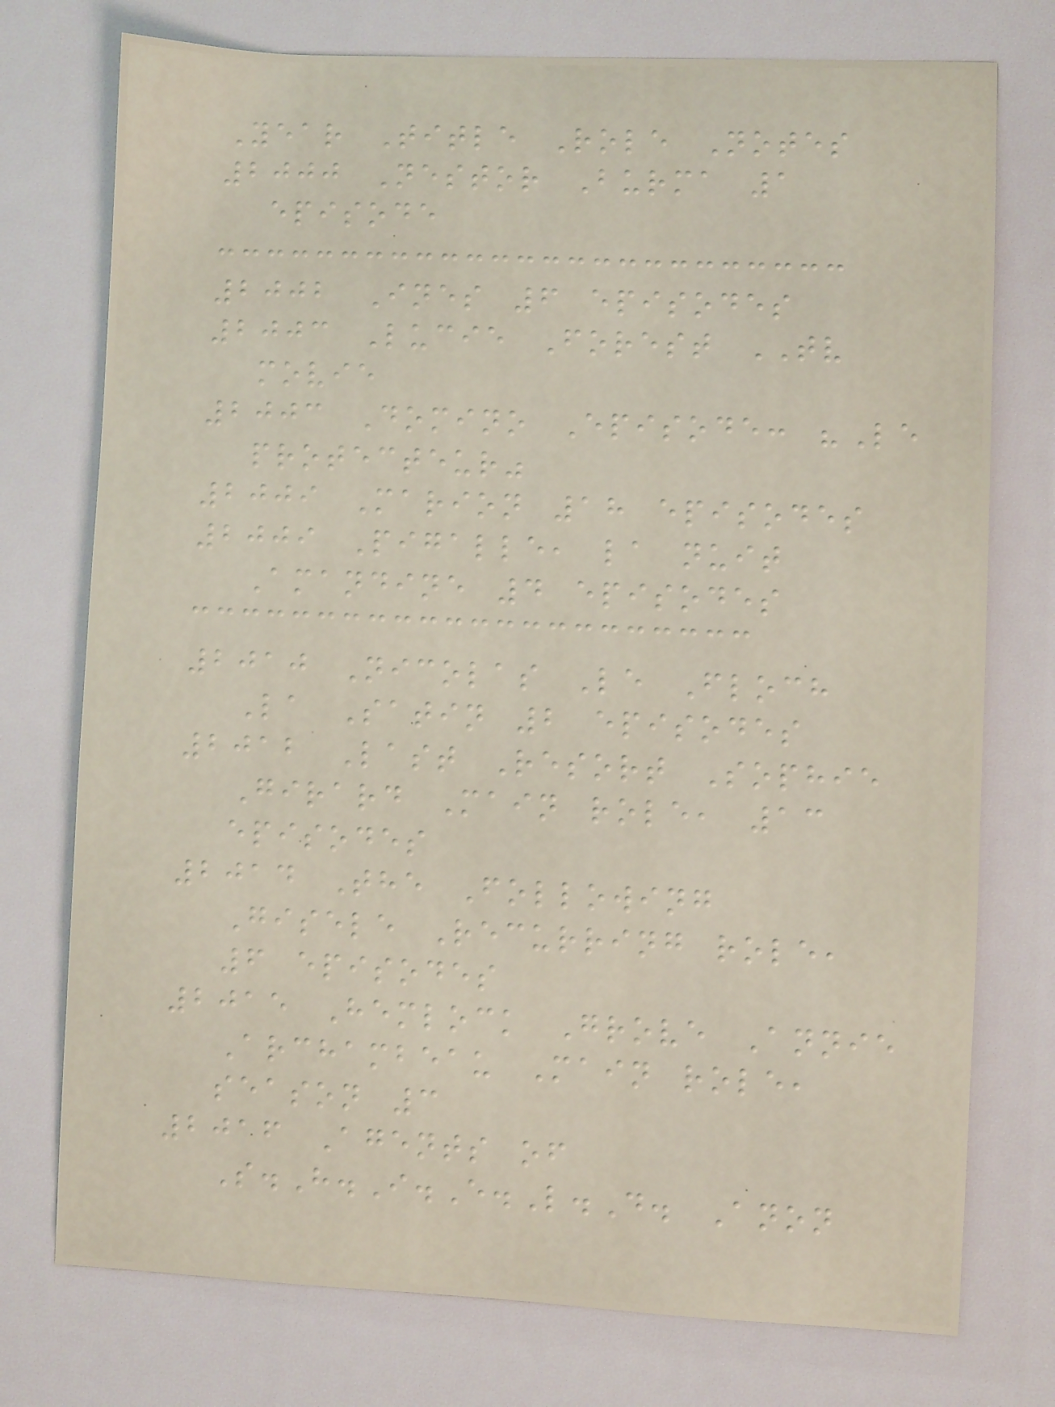Year Title Role Notes
2000 Nestor Burma 1
episode
2002 Ines 6 episodes
2003 Lucie Forest TV
movie
2003 Domino Episode: "Le
protecteur"
2009 Marion 18 episodes
2009 Pigalle, la nuit
Amandine 4 episodes
2010 Nicolas Le Floch
La Satin 2 episodes
2012 Last Resort Sophie
Girard Main role, 13
episodes
2014 The Following
Gisele Recurring role,
6 episodes
2015 Hemlock Grove Annie
Archambeau Main role,
season 3
2016 Agents of
S.H.I.E.L.D. Anon
